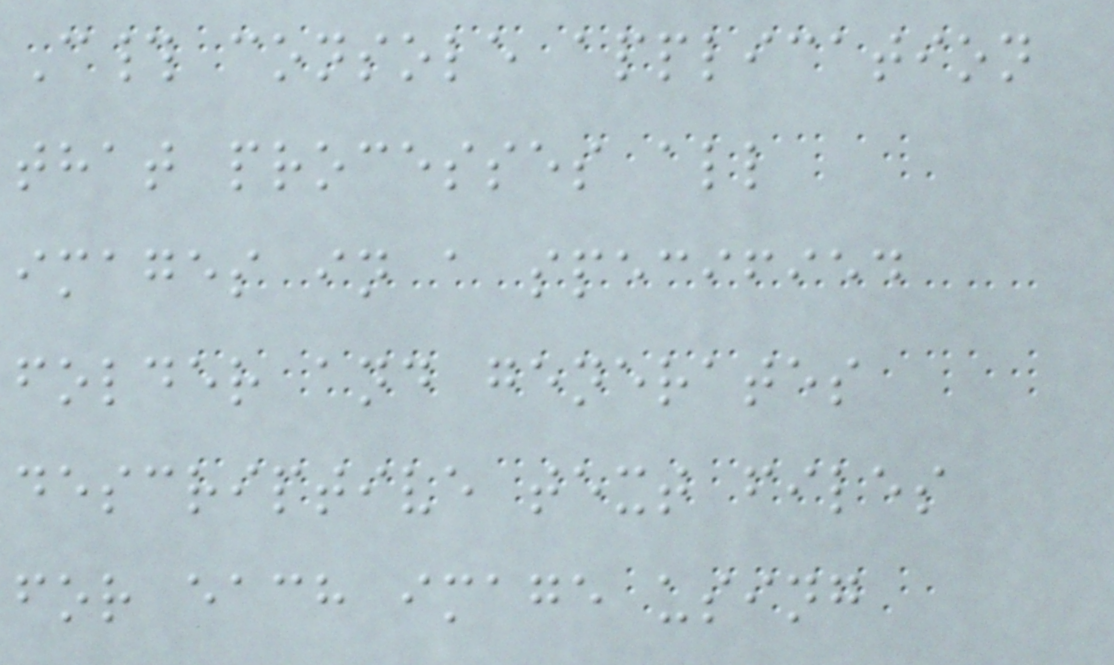C# console application
that processes all
images in a specified
folder and generates
descriptive text files
for each image using
